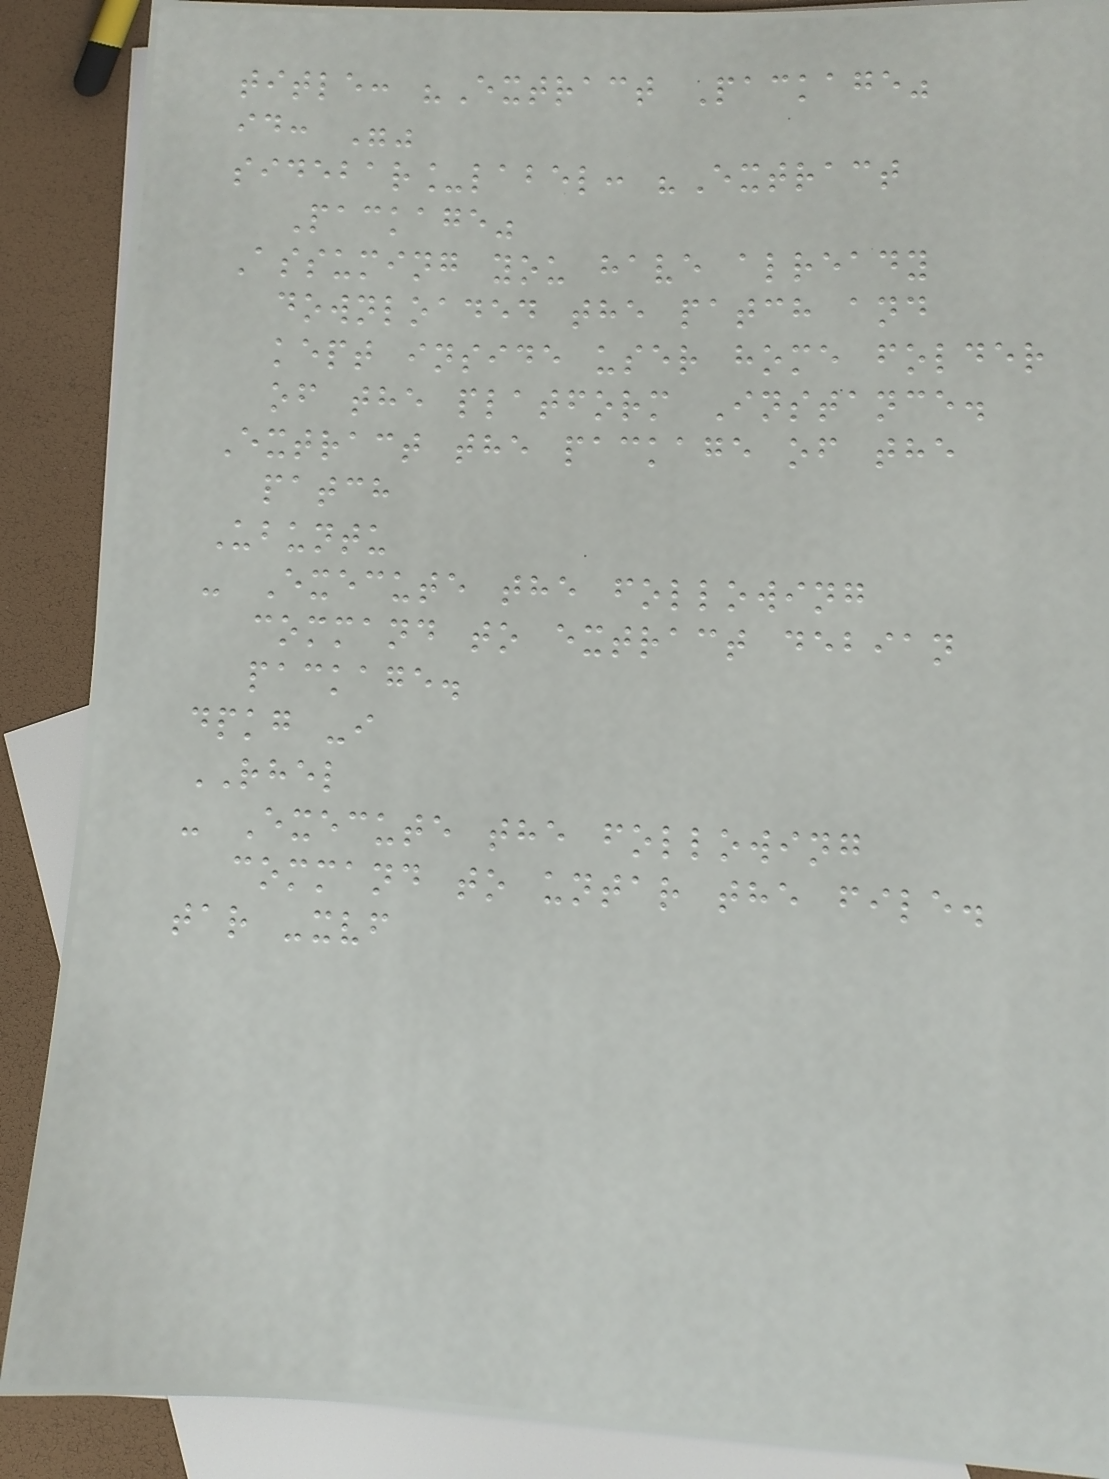title: "Extract Package"
id: ""
sidebar_label: "Extract
Package"
Assuming you have already
downloaded the patch and
kept inside user home folder
of the platform Instance.
Extract the package of the
patch
Ubuntu
- Execute the following
command to extract debian
package.
dpkg -i
RHEL
- Execute the following
command to untar the file.
tar -xvf
